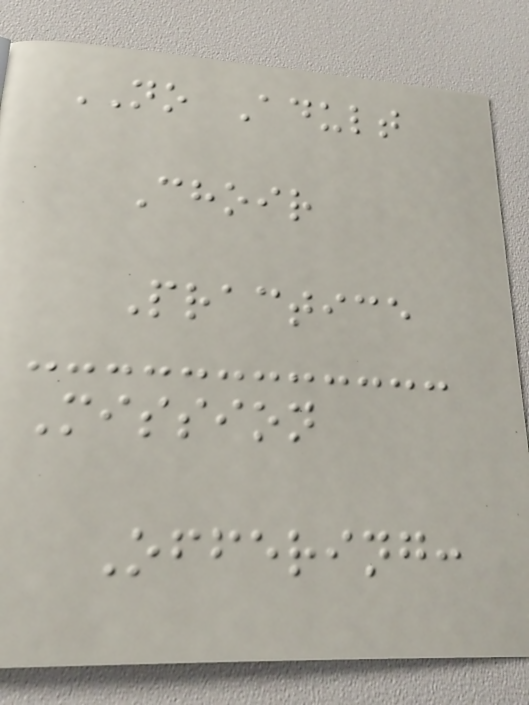NO Adult
Choir
Practice
Mission
Offering:
